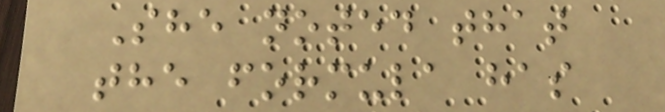She noted that
the formula has
